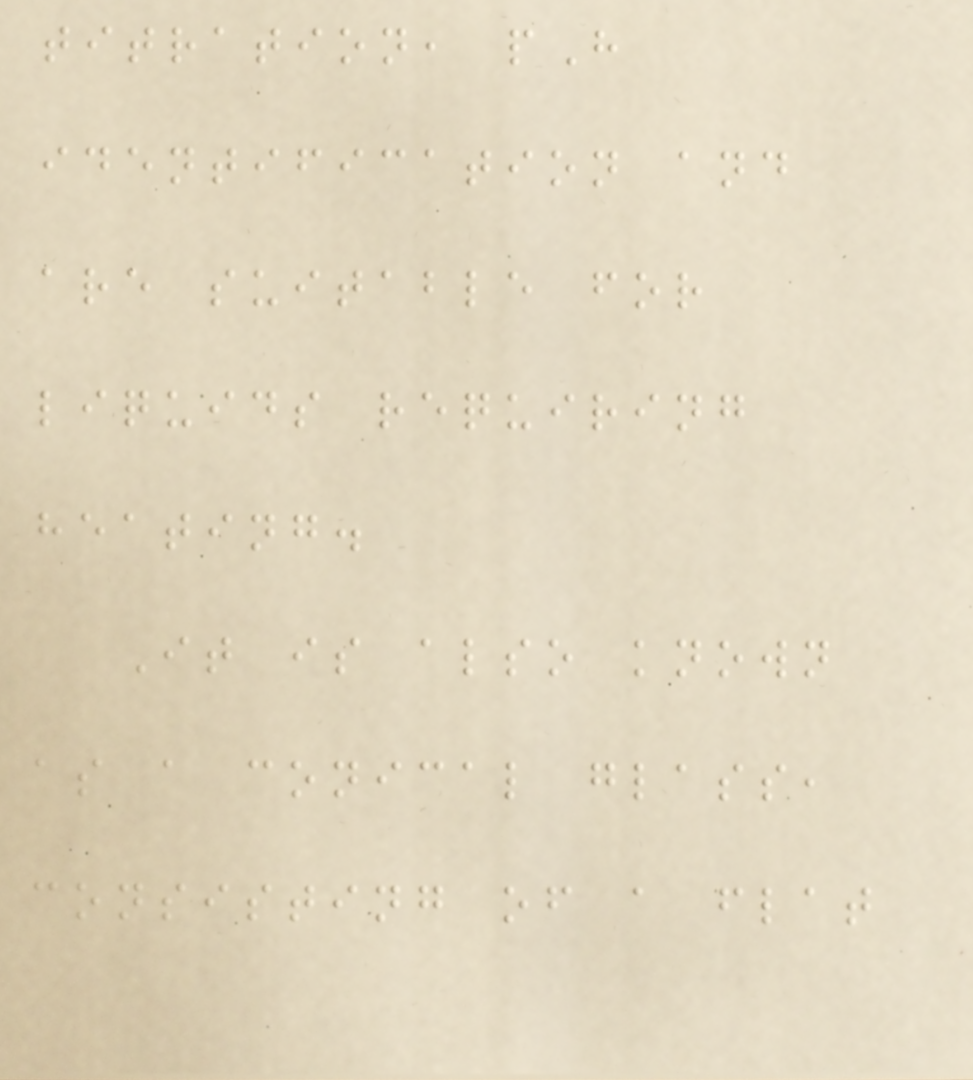titration, pH
identification and
are suitable for
liquids requiring
heating.
It is also known
as a conical glass,
consisting of a flat
